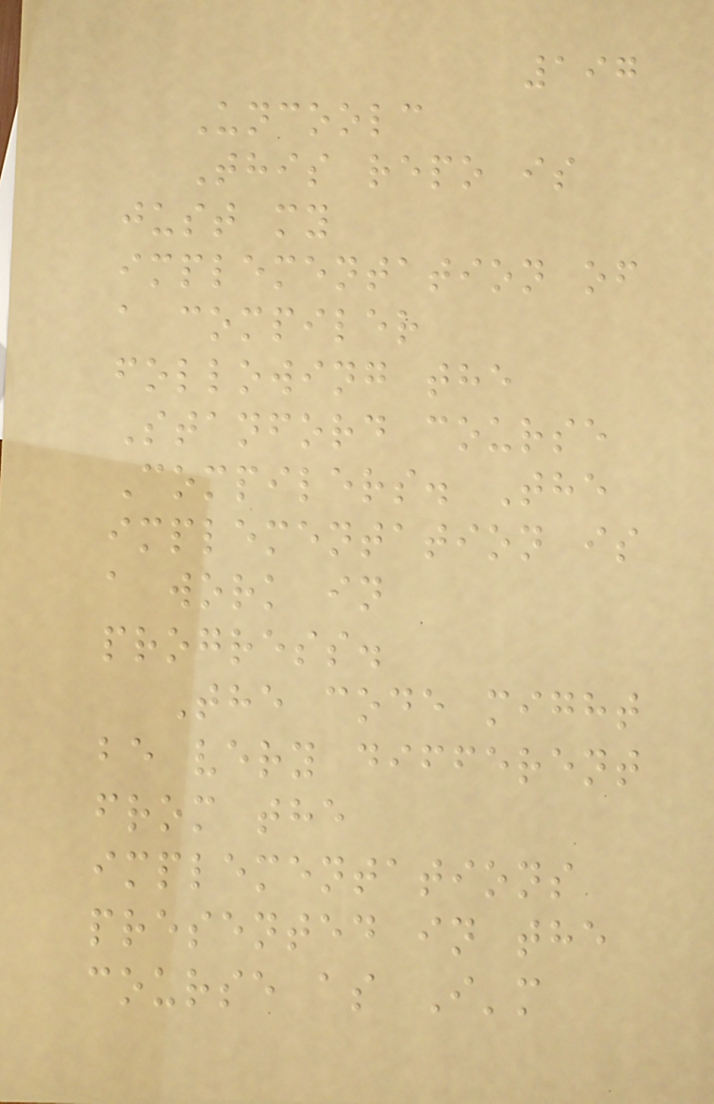197
Uncoolc
This repo is
just my
implementation of
a compiler
following the
Stanford course
Compilers. The
implementation is
a work in
progress.
The code might
be very different
from the
implementations
presented in the
course as I'm
